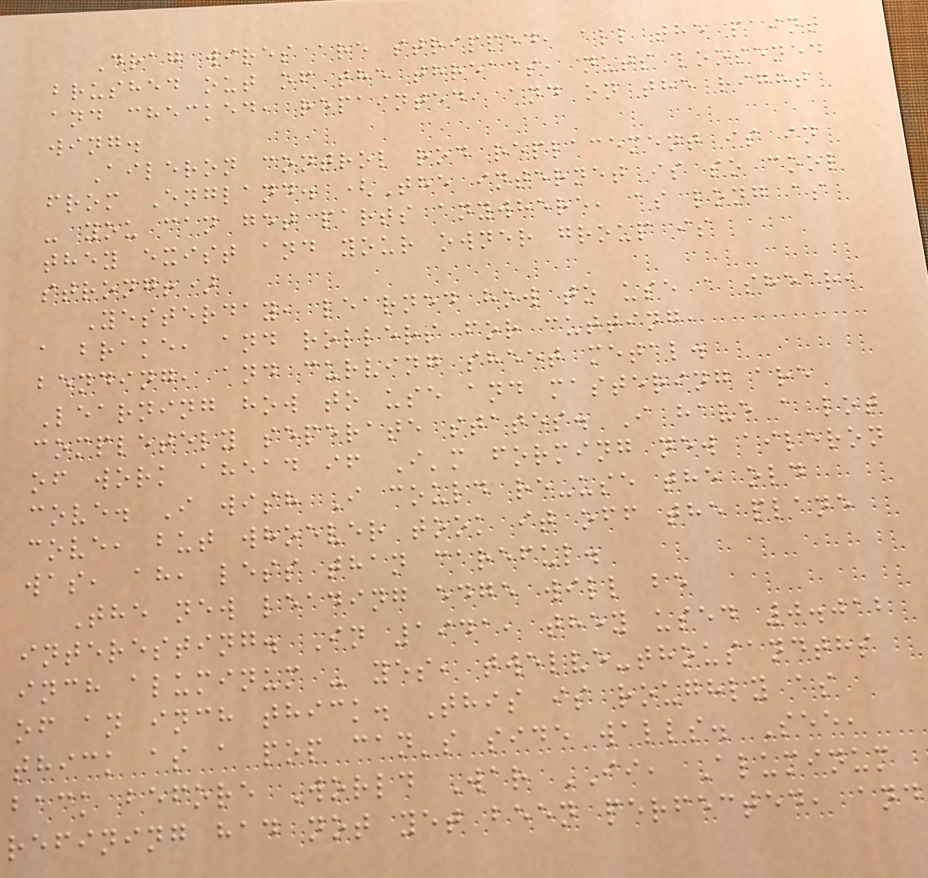Drag wires are stripped, all the paint
brushed out of the threads, nuts loosened
and checked, repainted, and on the right
wing.
Aileron control rod replacement is in
from England. (The internet is so cool
- you can get parts anywhere, as long as
they exist and your owner group is
strong!)
Yesterday, learned how to use a shear,
a brake, and rollers for cutting,
bending, and curving sheet metal.
Learning how to use and mastering are
completely seperate states. I have a lot
of work ahead if I'm forming new aileron
cove. I wish I could re-use the old
cove, but whoever took it off the plane
was, ah, less than careful.
The new leading edge will be
interesting. In 1941, they used 0.012
inch aluminum - yes, twelve-thousandths
of an inch thick. This is roughly as
thick as a pop can's side walls. See,
back before World War II, Aluminum
refining had not yet been perfected, and
